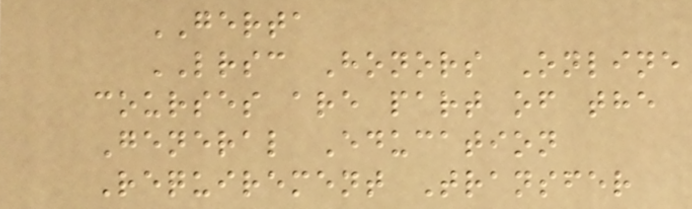GERTA
LRSC Honors Online
courses are part of the
General Education
Requirement Transfer
